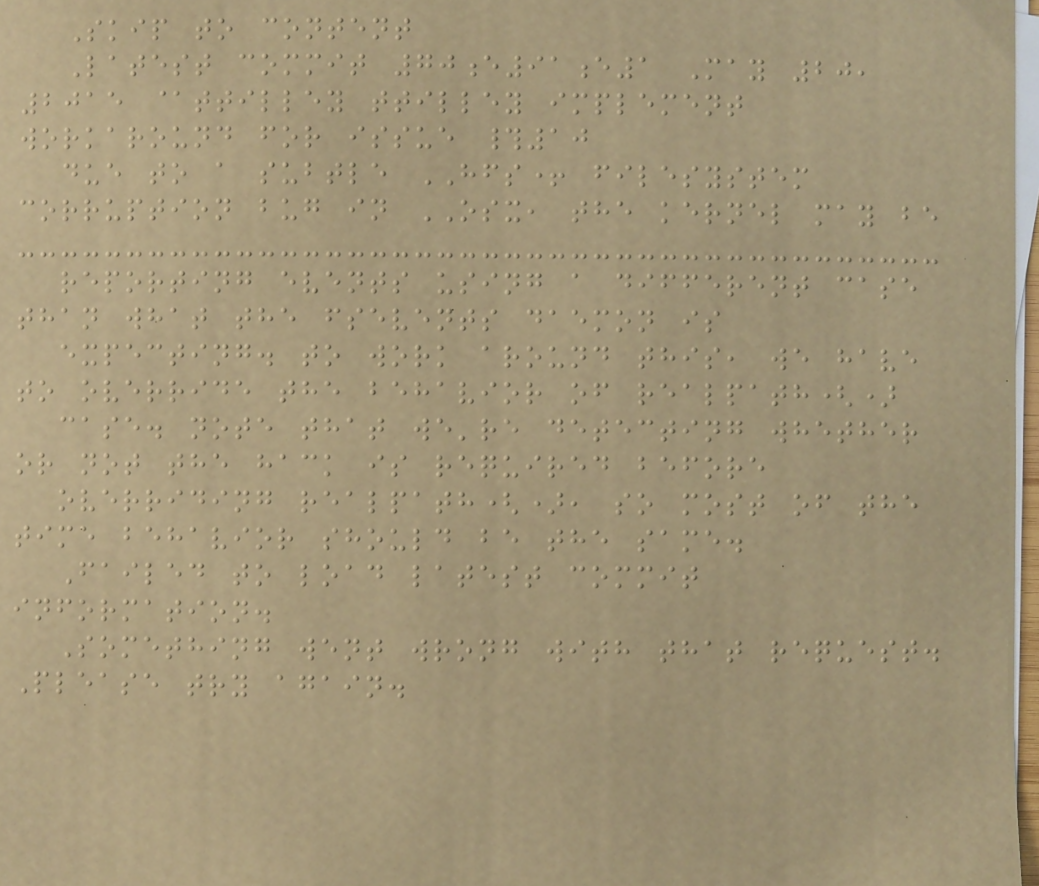Skip to content
Latest commit 70e91e1 May 20,
2015 @ttilley ttilley implement
workaround for issue #10
due to a subtle HFS+ filesystem
corruption bug in OSX, the kernel may be
reporting events using a different case
than what the fsevents daemon is
expecting. to work around this, we have
to override the behavior of realpath()
case. note that we're detecting whether
or not the hack is required before
overriding realpath(), so most of the
time behavior should be the same.
Failed to load latest commit
information.
Something went wrong with that request.
Please try again.
